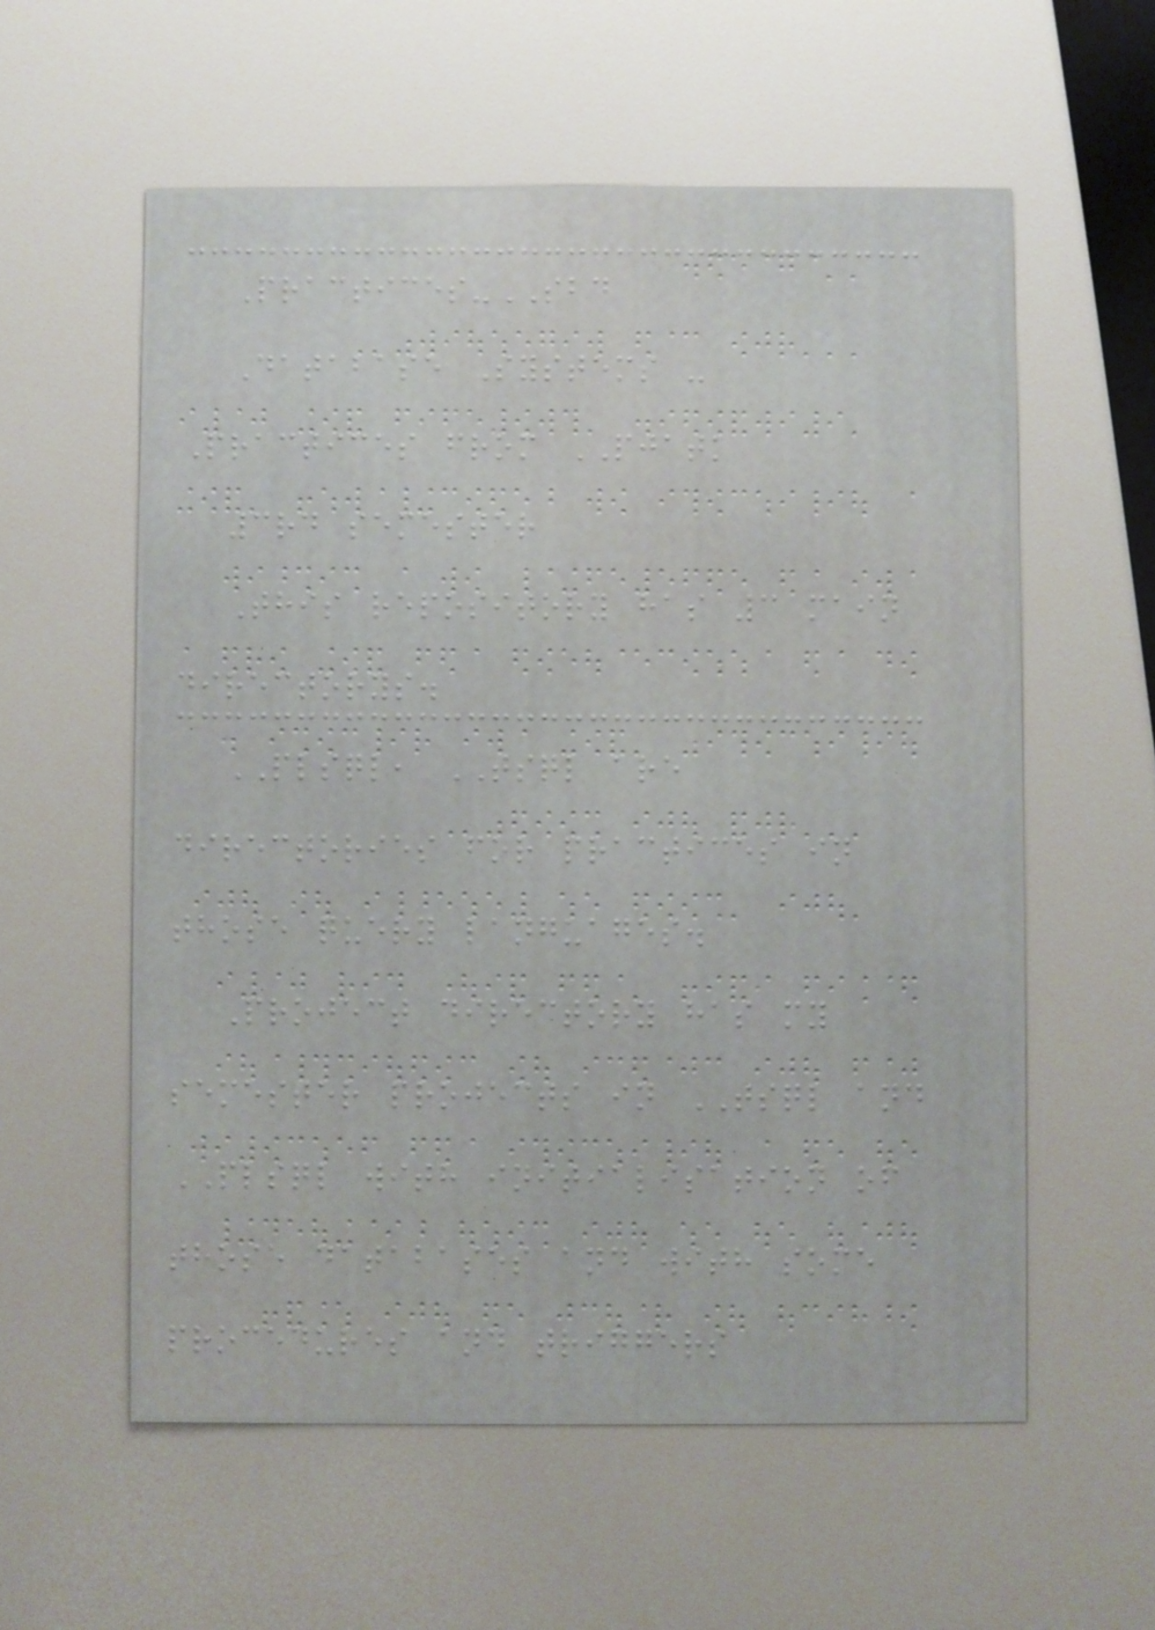Practices-SBD
Database Systems -
Practices from PJATK
3rd semester
This repository has 3 main
directorys.
PLSQL, TSQL are
directories for practices in
those query languages.
Project directory has my
semester projects in TSQL and
PLSQL with initialisation of
those databases and with some
procedures and triggers
